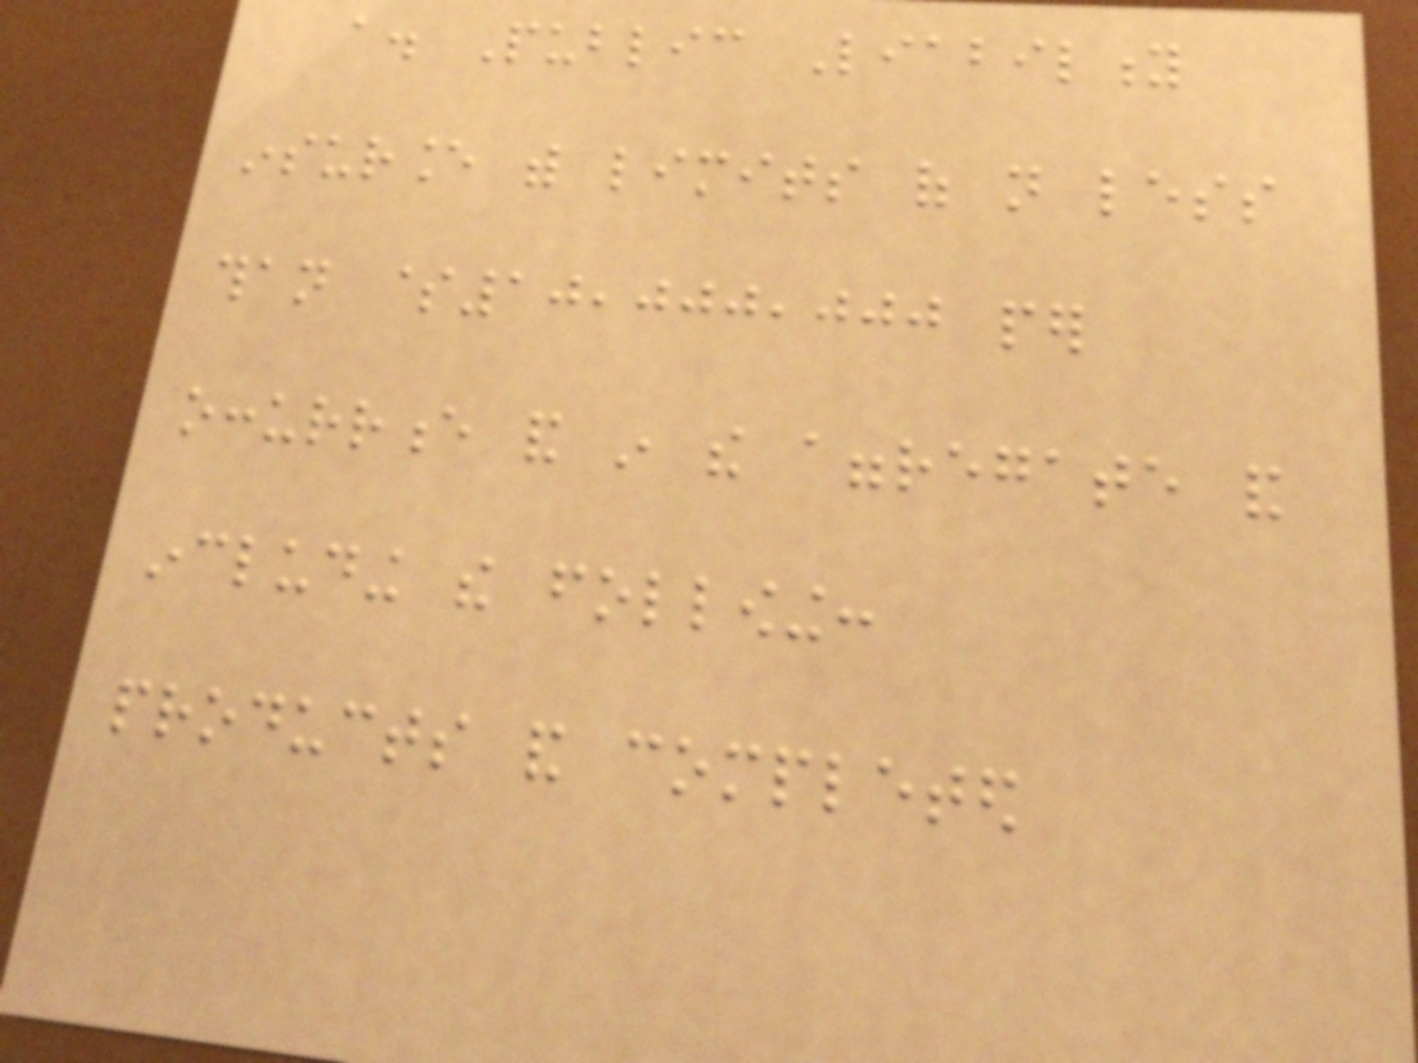a. Public Liability
insurance with limits of not less
than $10,000,000 per
occurrence and in the aggregate and
including the following:
products and completed
